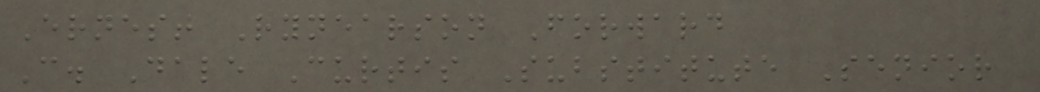Ernest Rynearson Forward
C. Dale Curtis Substitute Senior
